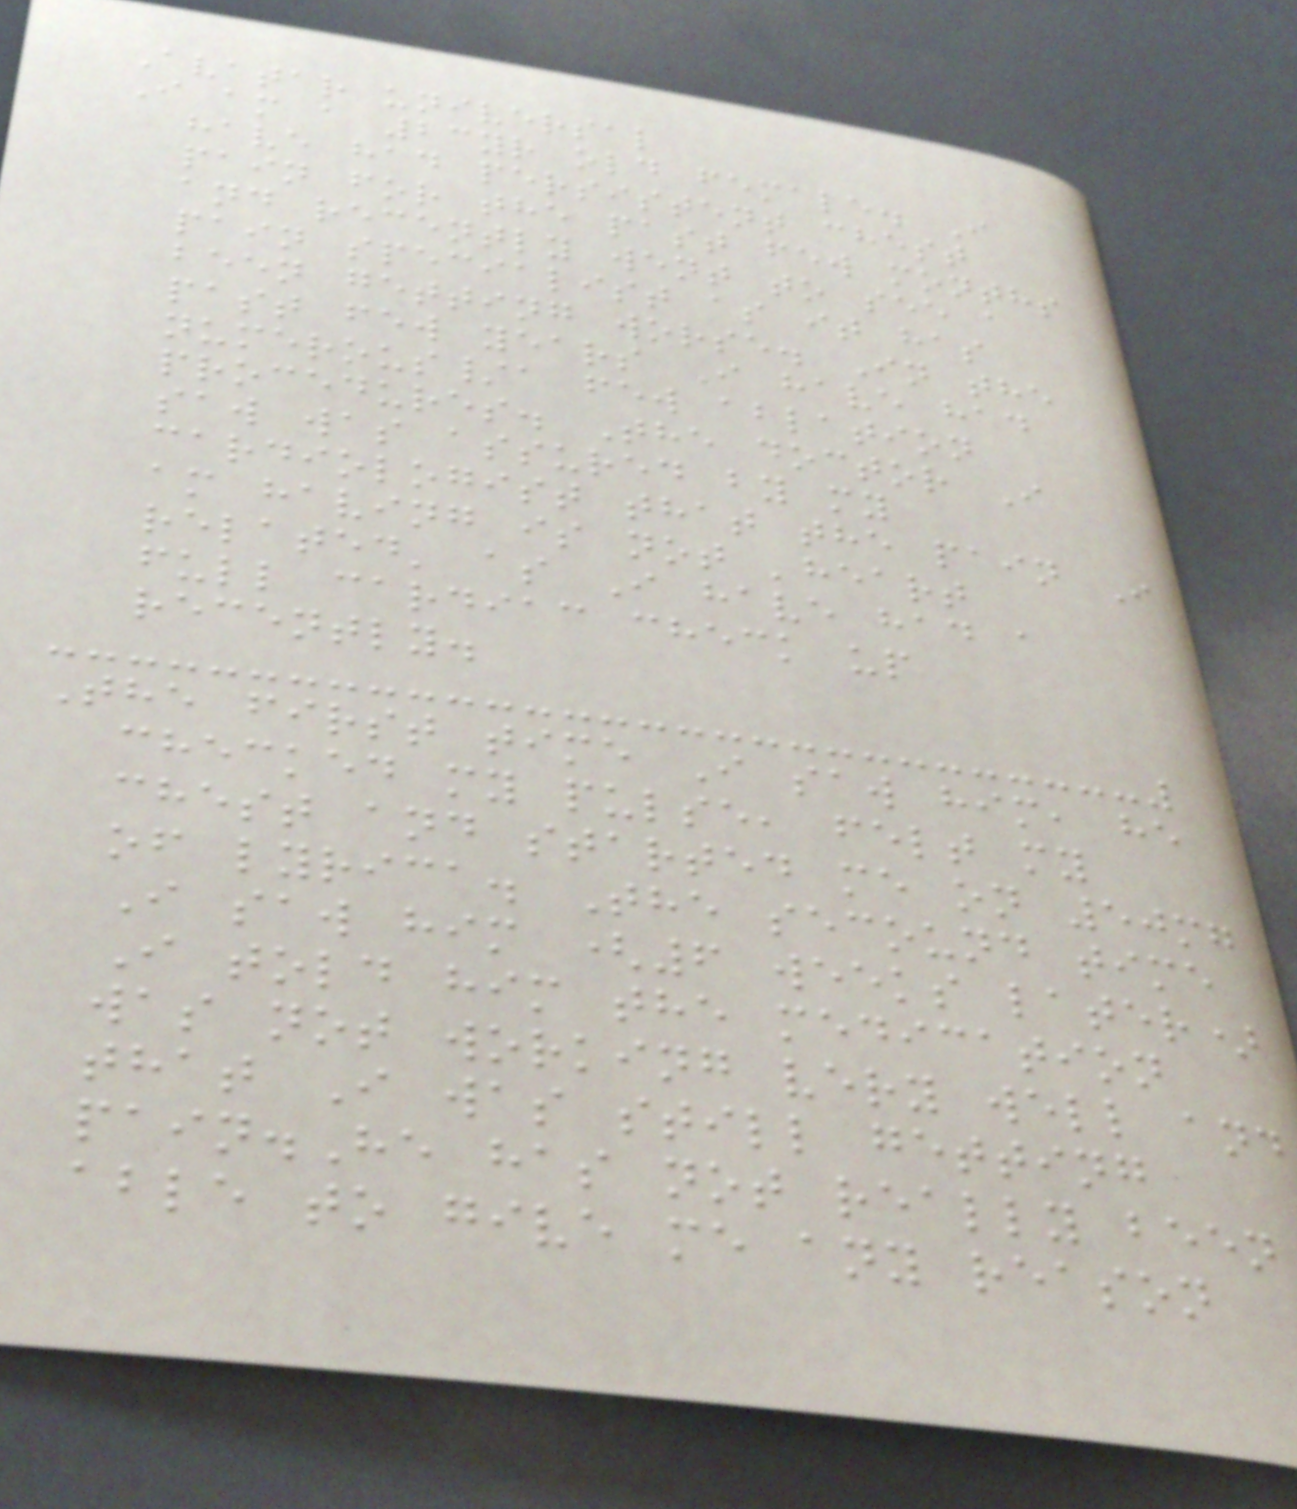Avatar universal
I am a 23yr old female. I
have had persistent chest
pain for the past few months
and recently went to see a
pain specialist as it has
been getting worse. In the
past few years I have had
numerous/a few ablation
procedures. The doctor I
saw was assured by my
cardiologist that the pain I
am having is not 'heart
related' as I have had a
full cardiac check up
recently.
The first time I saw him, he
checked my pulse, felt my
chest and started me on 50mg
of lyrica. The secound time
I saw him (6 weeks later)
I told him the medication
was not working very well and
that I was still getting
pain.He has not really been
able to give me any reason
